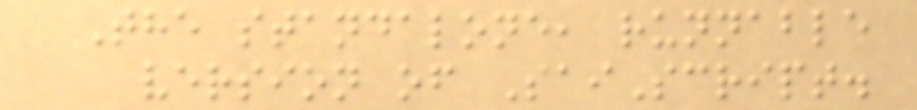The standalone, runnable
version of SaiScript.
